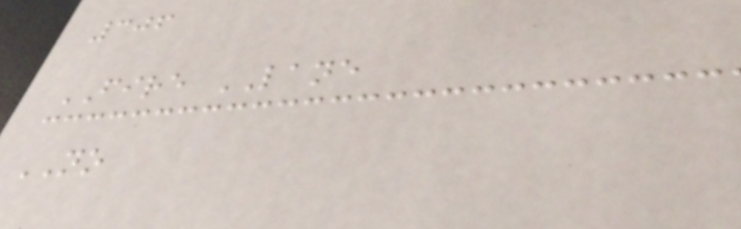306
FIRE LANE
NO
